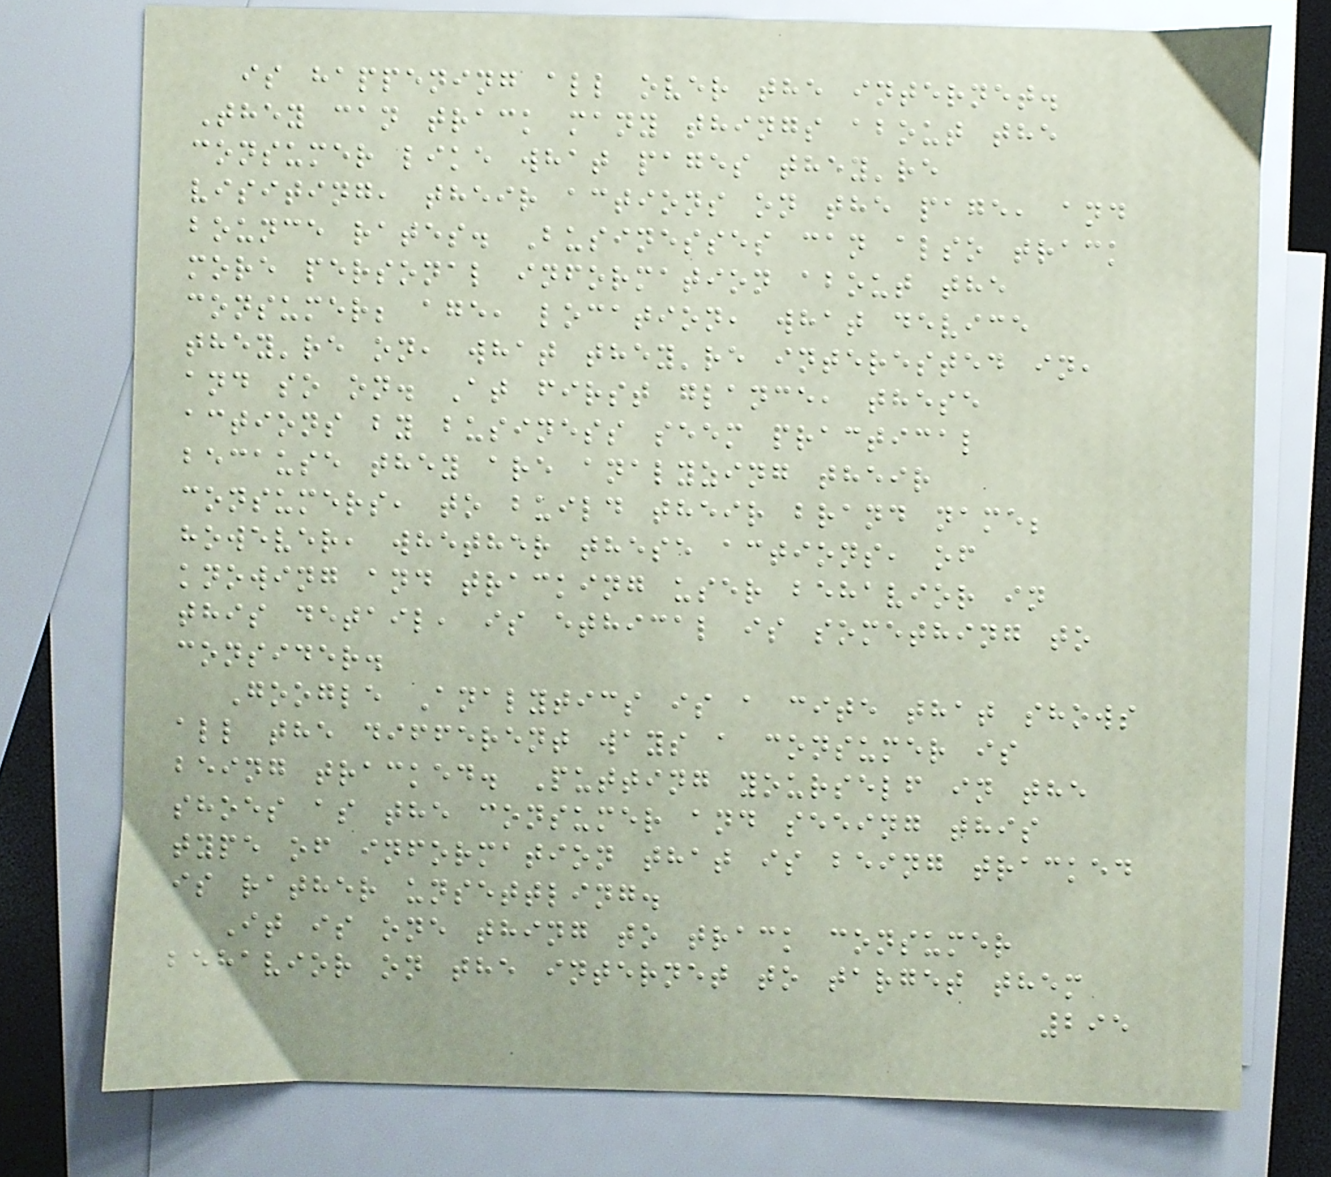is happening all over the internet.
They can track many things about the
consumer like what pages they're
visiting, their actions on the page, and
bounce rates. Businesses can also track
more personal information about the
consumer; age, location, what device
they're on, what they're interested in,
and so on. At first glance, these
actions by business seem practical
because they are analyzing their
consumers, to build their brand name;
however, whether these actions, of
knowing and tracking user behavior in
this detail, is ethical is something to
consider.
Google Analytics is a cite that shows
all the different ways a consumer is
being tracked. Putting yourself in the
shoes as the consumer and seeing this
type of information that is being tracked
is rather unsettling.
It is one thing to track consumer
behavior on the internet to target them
295
